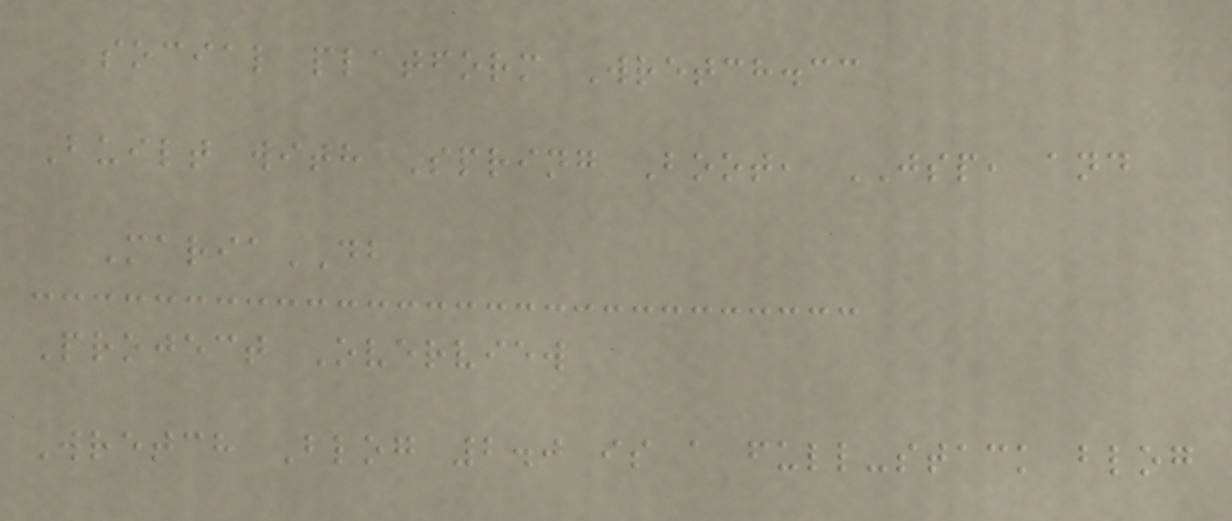social platform Wretch.cc
Built with Spring Boot, JSP, and
MariaDB
Project Overview
Wretch Blog 2.0 is a full-stack blog
